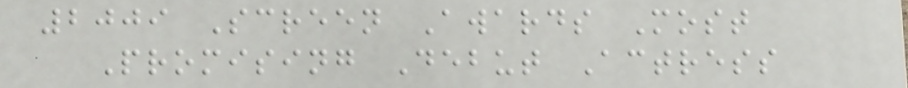2009 Screen Awards Most
Promising Debut Actress
